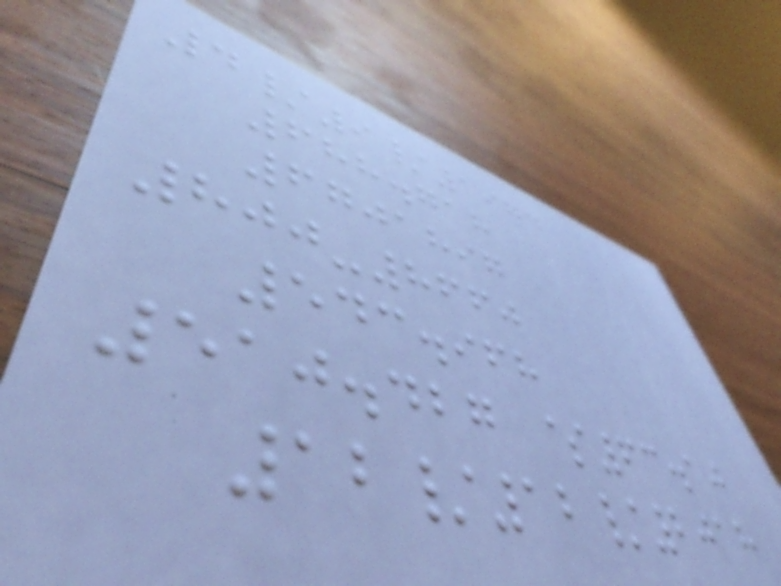4/9/1974
688.718
6701897
800-8660
543.968
510.427 $63.10
12/12/2018
